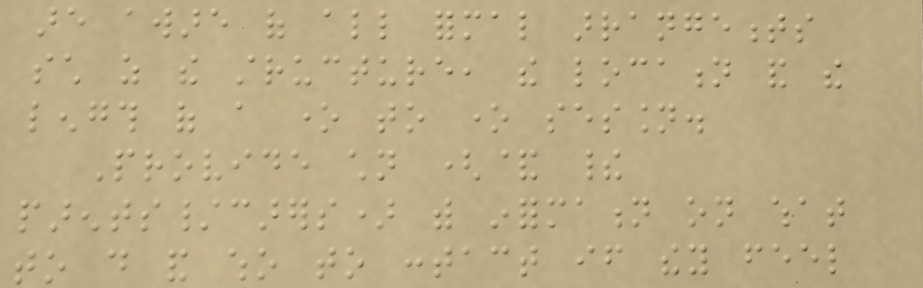are aware of all formal arrangements
such as the structure, the location and the
length of a one to one session.
Provide children (& their
parents/carers) with information on what
to do and who to contact if they feel
